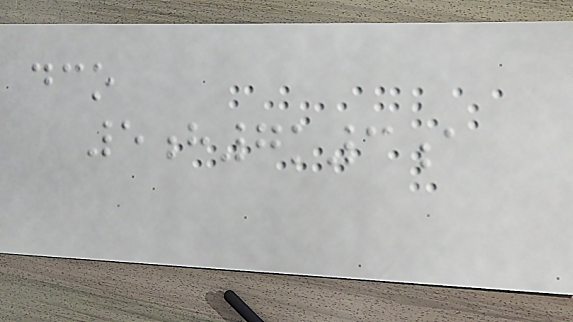dco
5h7k3a
